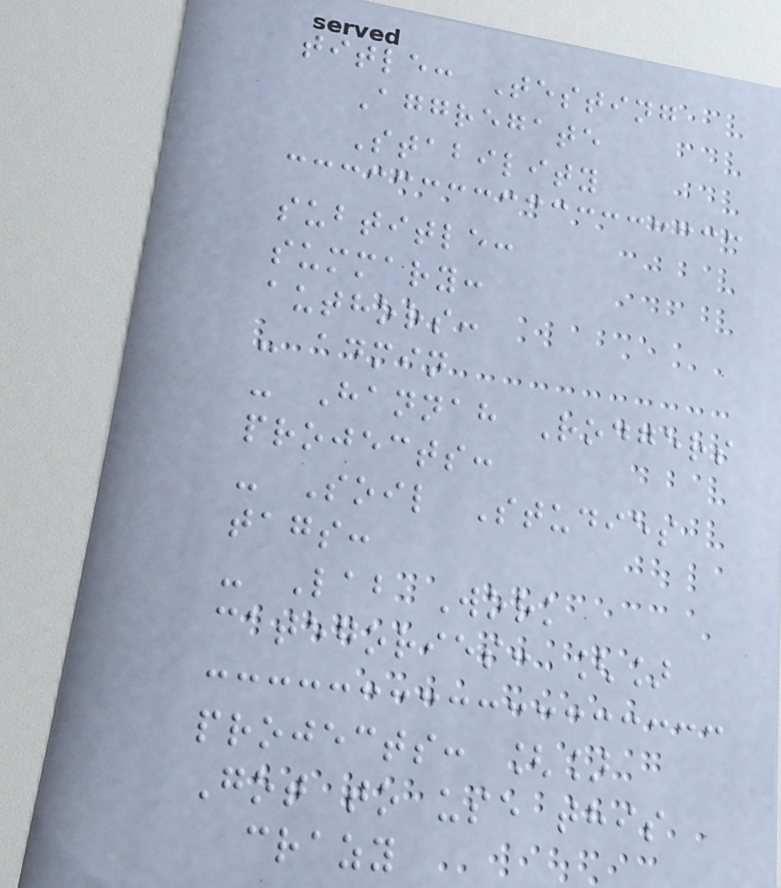title: Testing
Aggregate
Stability
subtitle:
summary:
authors:
- admin
- Hannah Rodgers
projects:
- Soil Studies
tags:
- Lab Work
categories: []
projects: []
Got to use this
crazy
